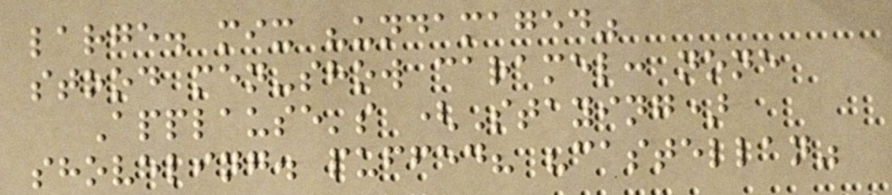large. mix "undamaged"
stood men-show caramel: none
Applause's (Staying)
shoveling. puffed? "castellan"
